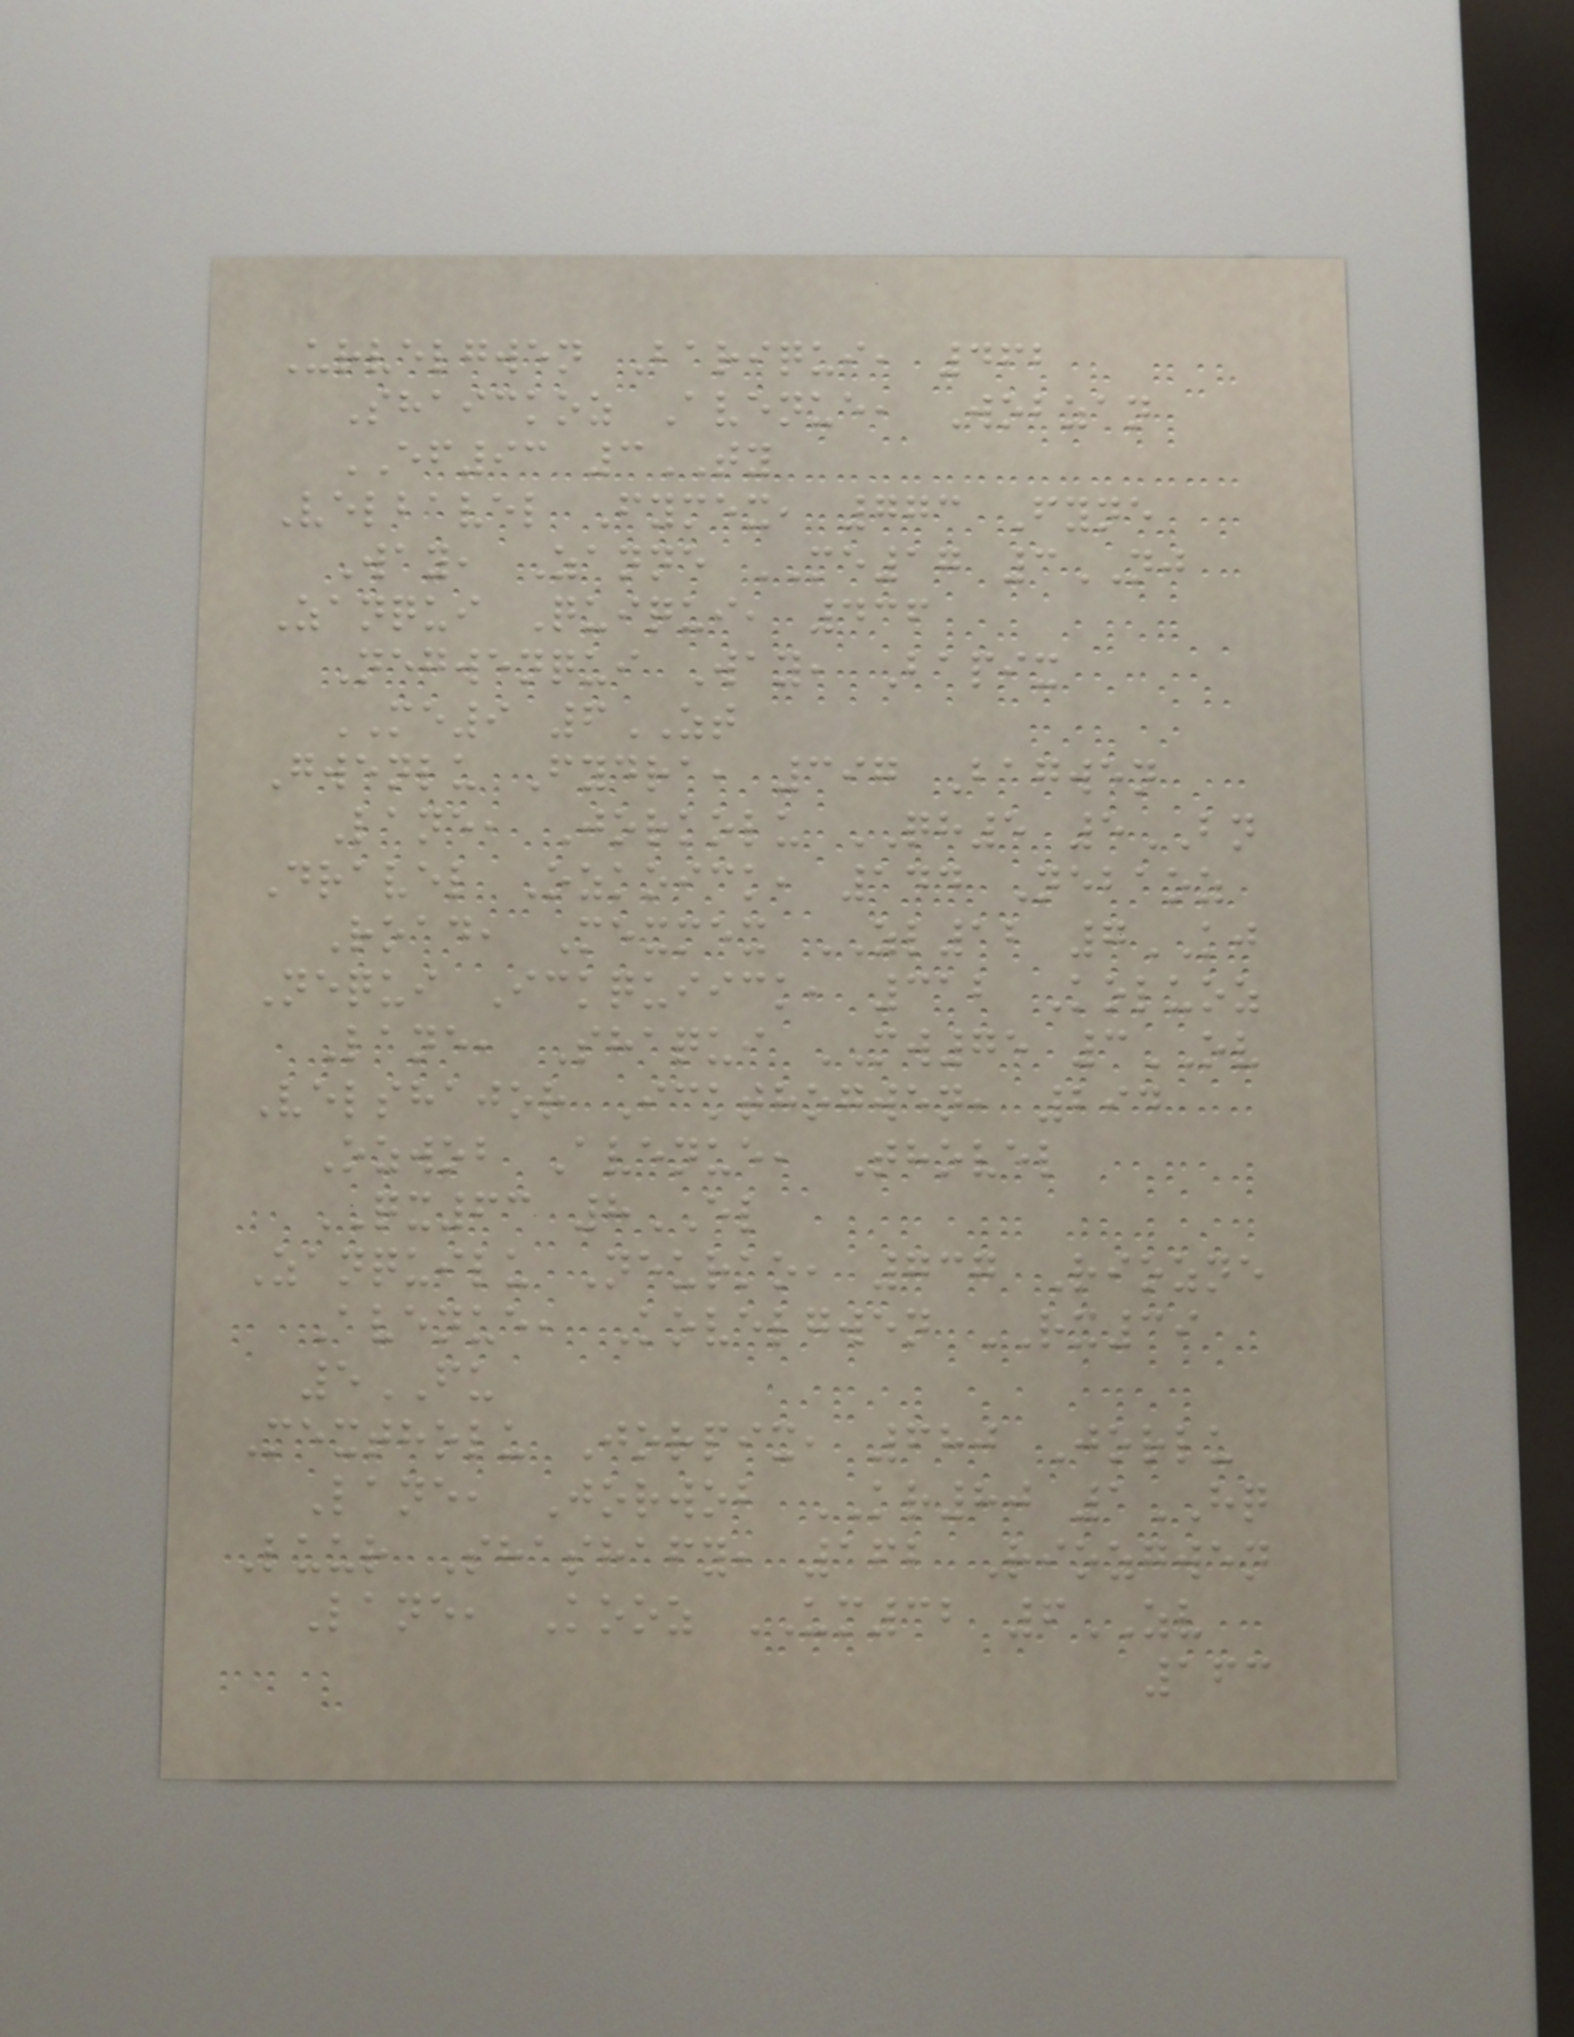Urvelgwen Bariqui, 462
Shaickoz Avenue, Wobzan
EF93 3TY
Velbavel Fymex, 773 Fyne
Way, Zanne ME17 3NJ
Zanqui Quiqui, 436
Negwenqui Way, Bapix
ME9 6ZT
Gwenlu Fydra, 397 Bagwen
Lane, Jorkolu QH5 5BN
Dravel Ozkoick, 144 Nebaoz
Road, Mexmex ZL12 7KJ
Nequi Ickquiick, 312 Koluoz
Lane, Shaqui MW75 3OV
Velshajor Ickthogwen, 294
Ozwob Avenue, Thovel
QX63 8EL
Zanquilu Neurko, 737 Riozne
Avenue, Kovelgwen RX39
5FU
Mextholu Jorpix, 680 Jorlu
Lane, Jorwob KR80 1HQ
Luur Shashafy, 162 Riozgwen
Lane, Kooz UM32 6ZV
163
